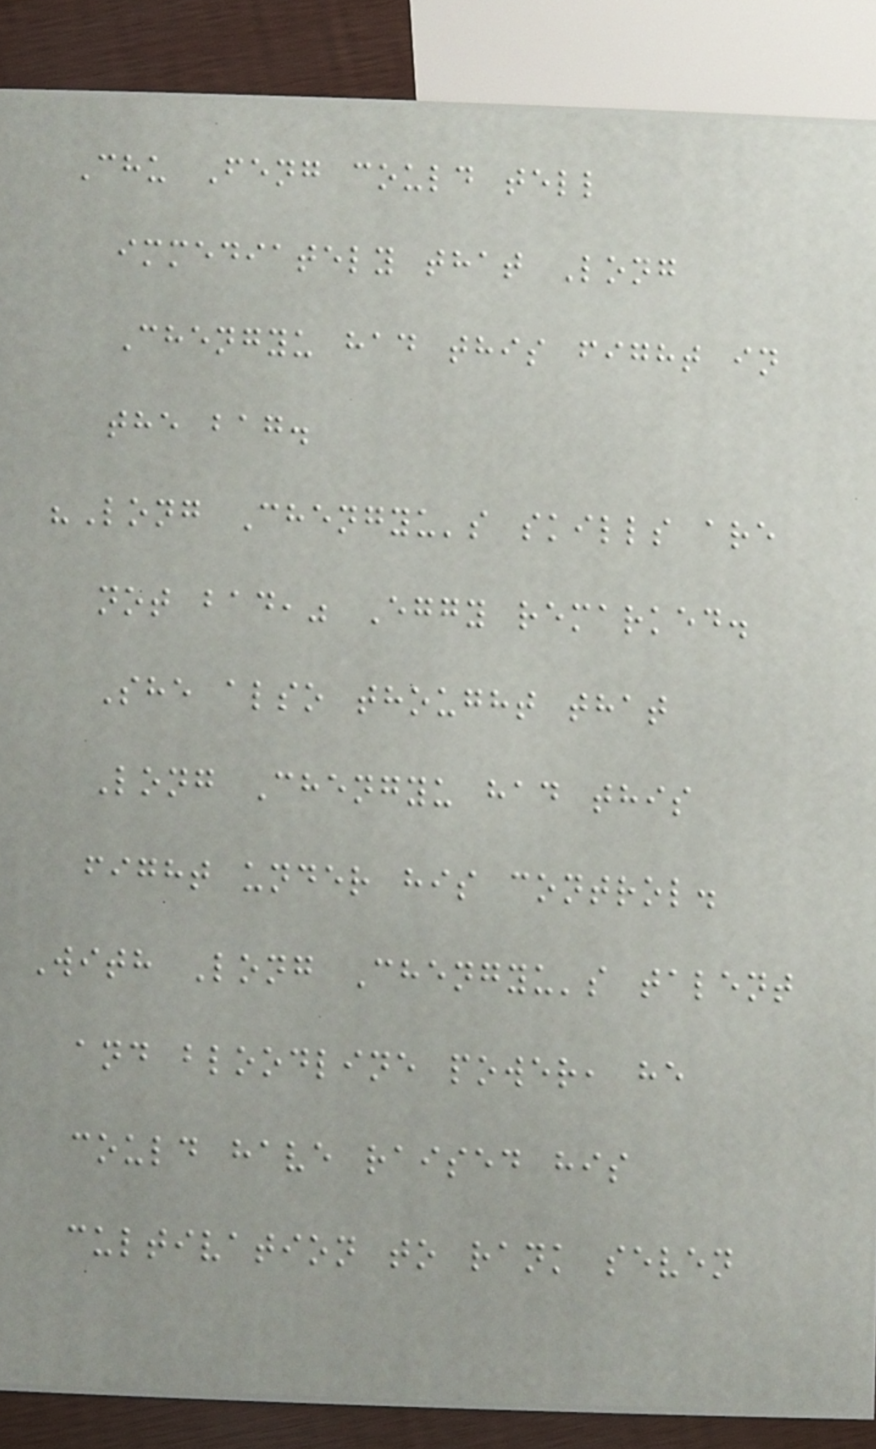Chu Feng could tell
immediately that Long
Chengyu had this fight in
the bag.
"Long Chengyu's skills are
not bad," Eggy remarked.
She also thought that
Long Chengyu had this
fight under his control.
With Long Chengyu's talent
and bloodline power, he
could have raised his
cultivation to rank seven
